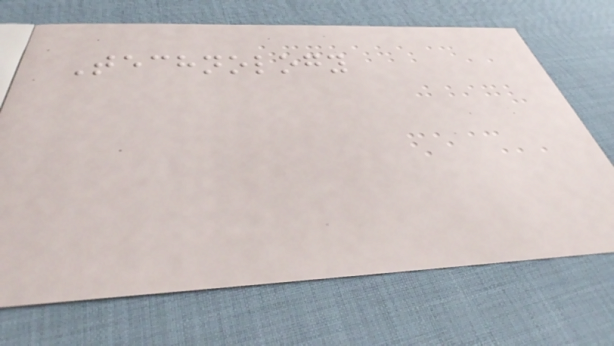Technology
